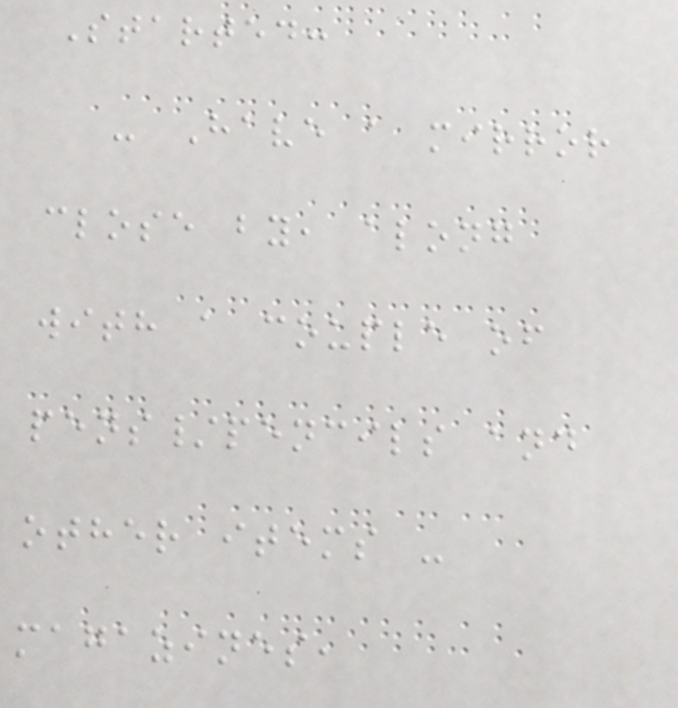Started:
- Have a mirror
close by, along
with a couple of
pens/pencils and
other items -
magazines,
